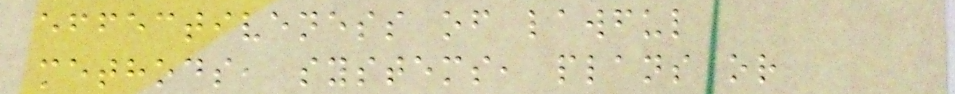effectiveness of lawful
methods, systems, plans or
